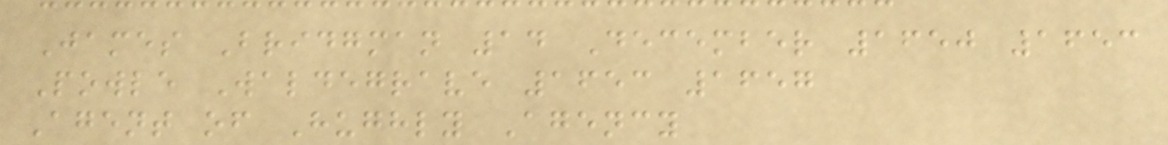James Bridgman 14 December 1650 1653
Powle Waldegrave 1653 1657
Agent of Hughly Agency
